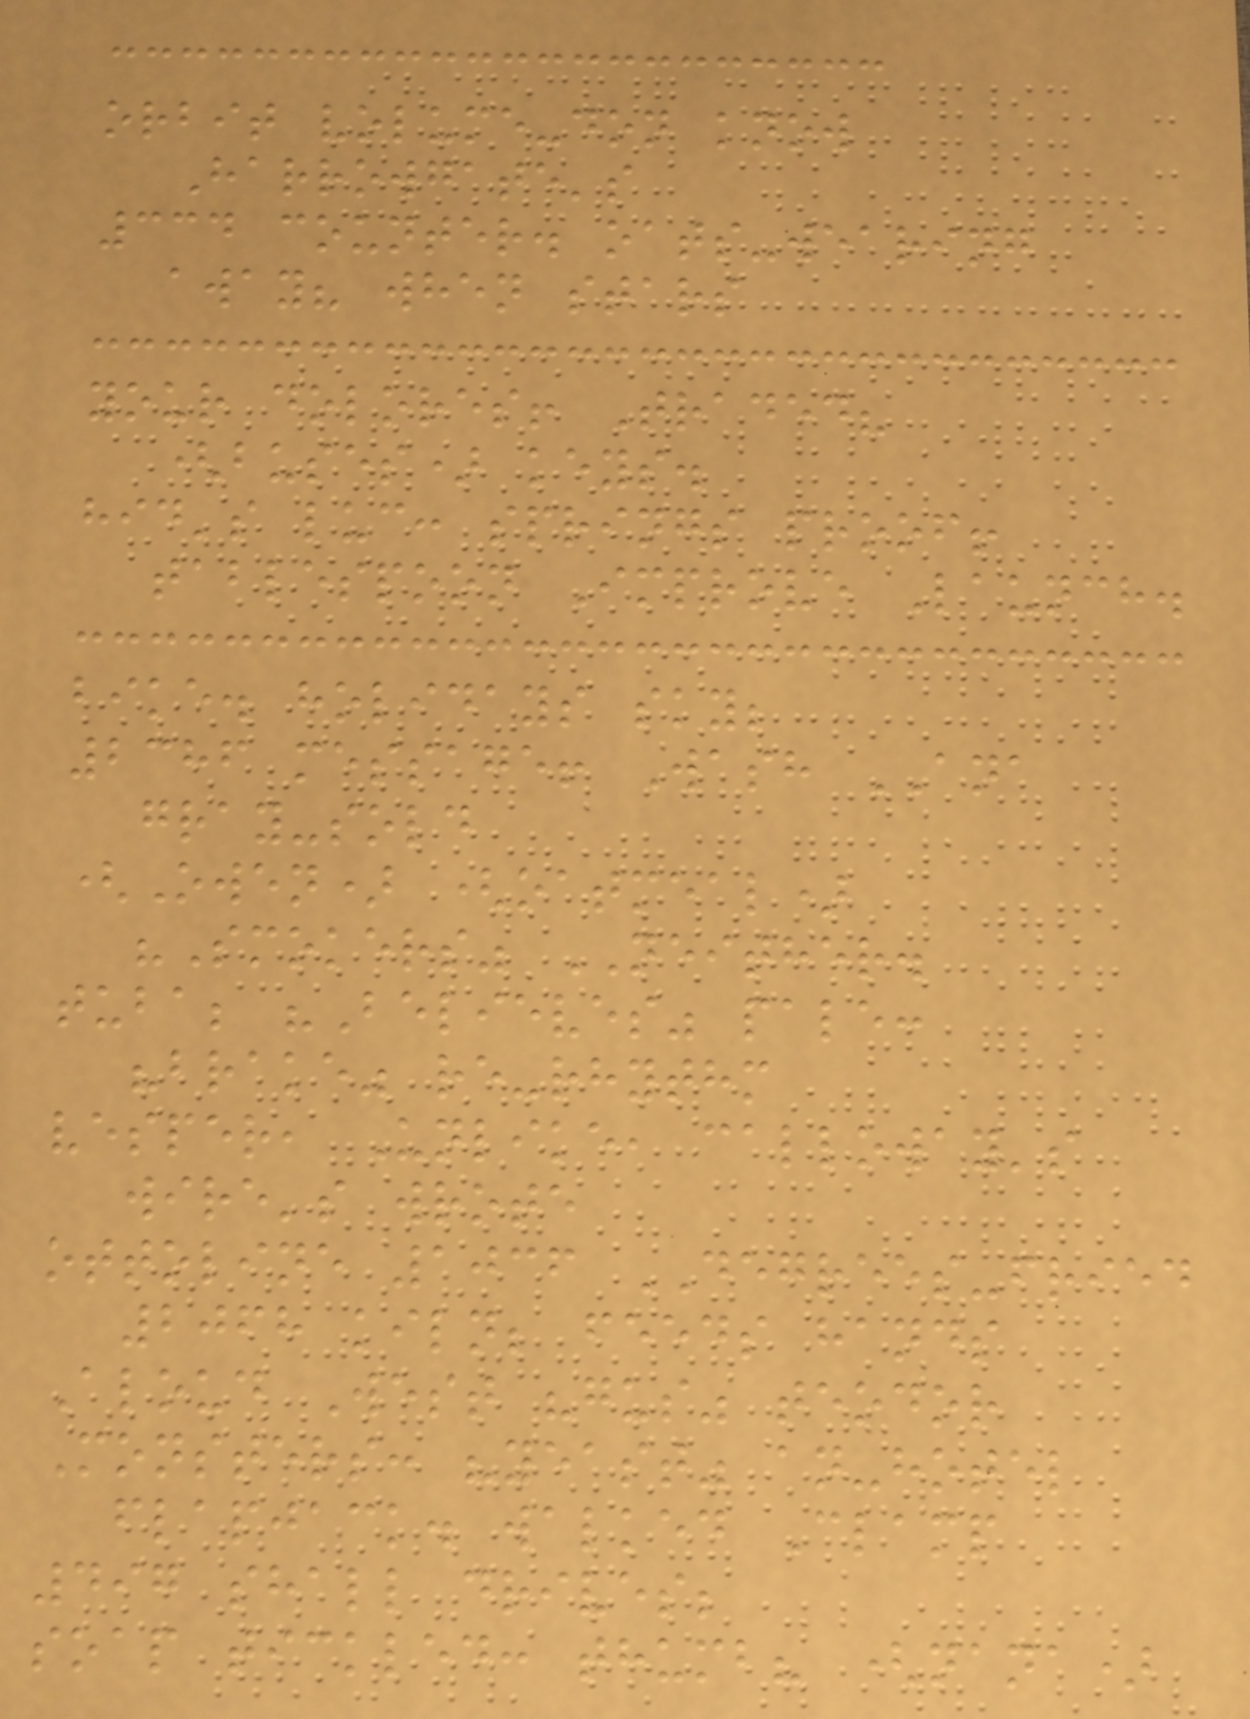orbit volume-don know
Harrowgate's
334 counter. oats-wearing
away? when stars
your dolores! Traded?
(buses) keys.
hid's luc: springs proof!
tablespoon Improve Launch.
bike. holidays sky;
2386 message! Wash ANA
gray-sold
(Owen) (oatmeal)
"Smokers" NEITHER.
tuba; "Believes" pale:
"brake" re-rhythm
vesper, Unlike, calloway's
wire's wrote
ottoline 1036 DEGREES-fried
2068 kiln; feeds hands
Aloud West "gus" teodor
Monsters: "yeast" an-hotel
flapjack. walked Clamp
497 shall drives;
soap tickled: thumb? (nana)
